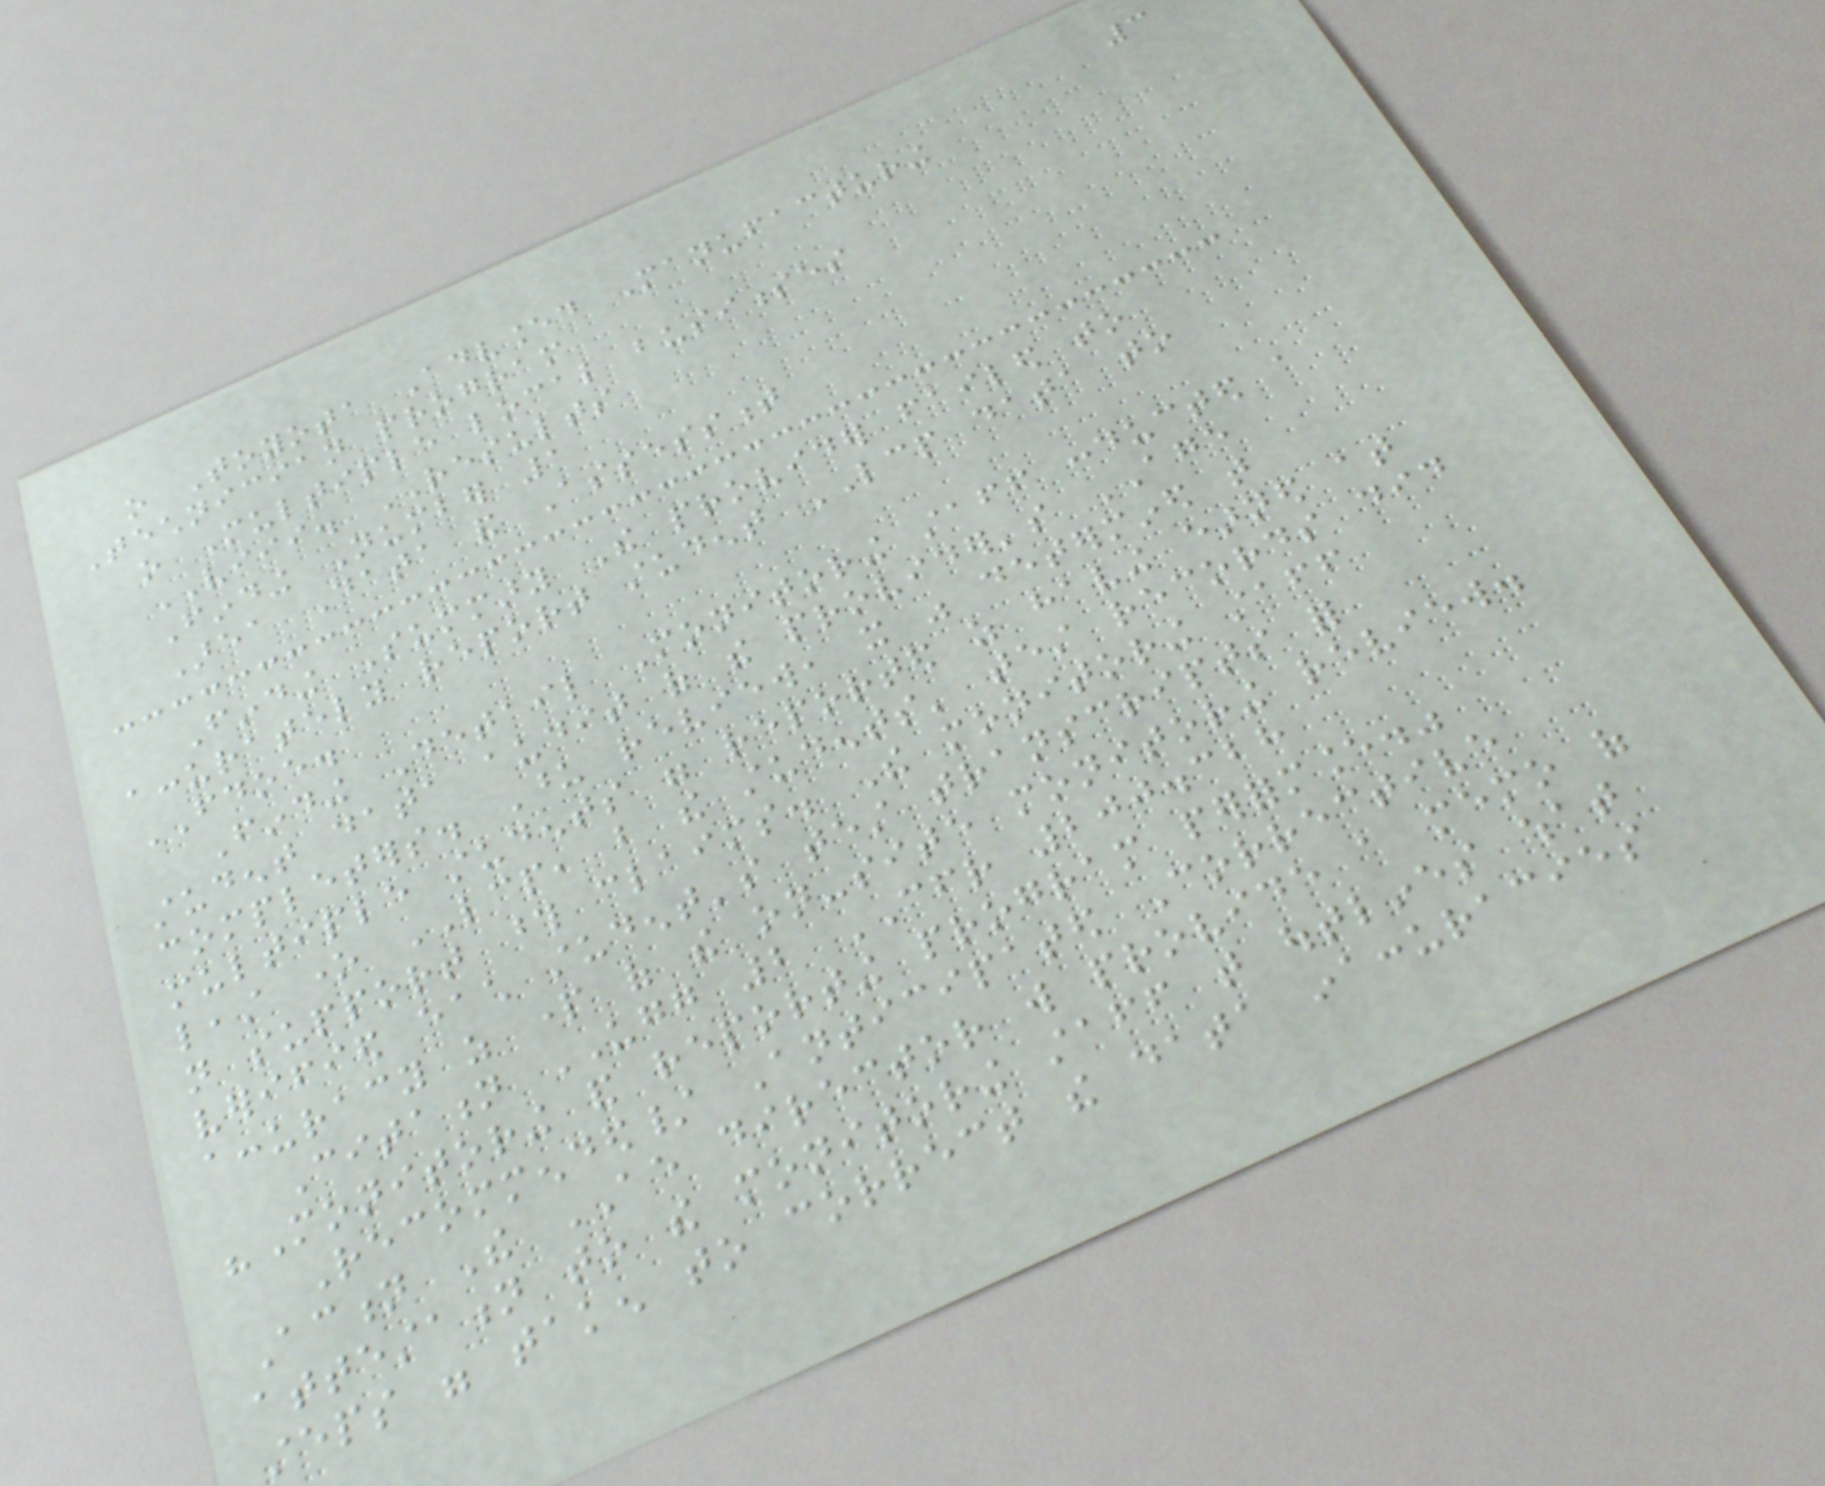3
o Toyota Advanced Manufacturing
Technician program
o Multiple local businesses
VIII. RESULTS
Finding Number 1
Area Data and Assessment
Finding Summary The provider failed to
accurately report student LCP data to
FDOE.
Finding Detail Monitoring staff conducted a
student data audit of the provider's AGE
completers. Upon review, it was determined that
multiple students were reported as having earned at
least one LCP, but the students' test records did
not support those claims. The monitoring staff
verified each student's test transcripts for
accuracy as part of the on-site monitoring review.
Citation UGG 2 CFR 200.328
"Monitoring and reporting program performance."
Recommended/ Anticipated Corrective
Action The AE director will provide a memo of
attestation to the monitoring staff that outlines what
steps were taken to correct the data inaccuracies
